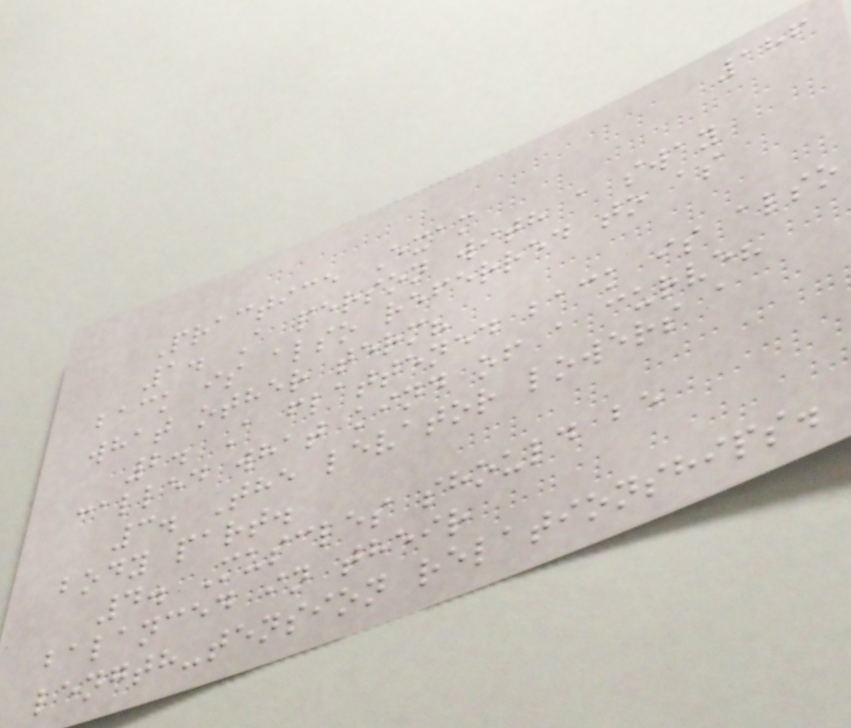186
Practice Exam
1. A person with a sway
back is also referred to as
what other term?
2. A flattened back is also
called what kind of a curve?
3. The levator lowers a
body part.
4. Muscles should be
balanced in their
length-tension relationships.
